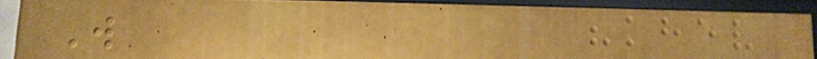Will
